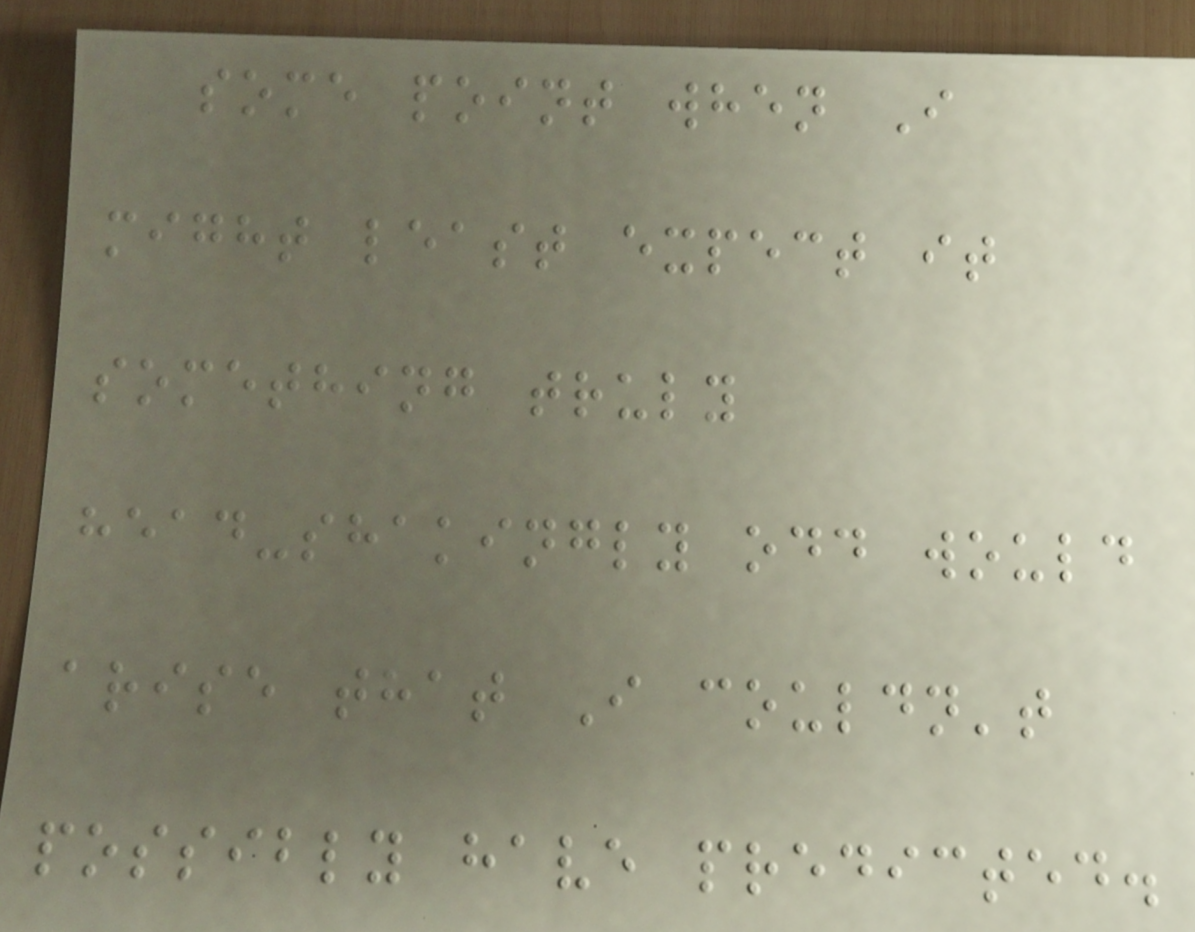some point when I
might least expect it
something truly
head-shakingly odd would
arise that I couldn't
possibly have predicted.
